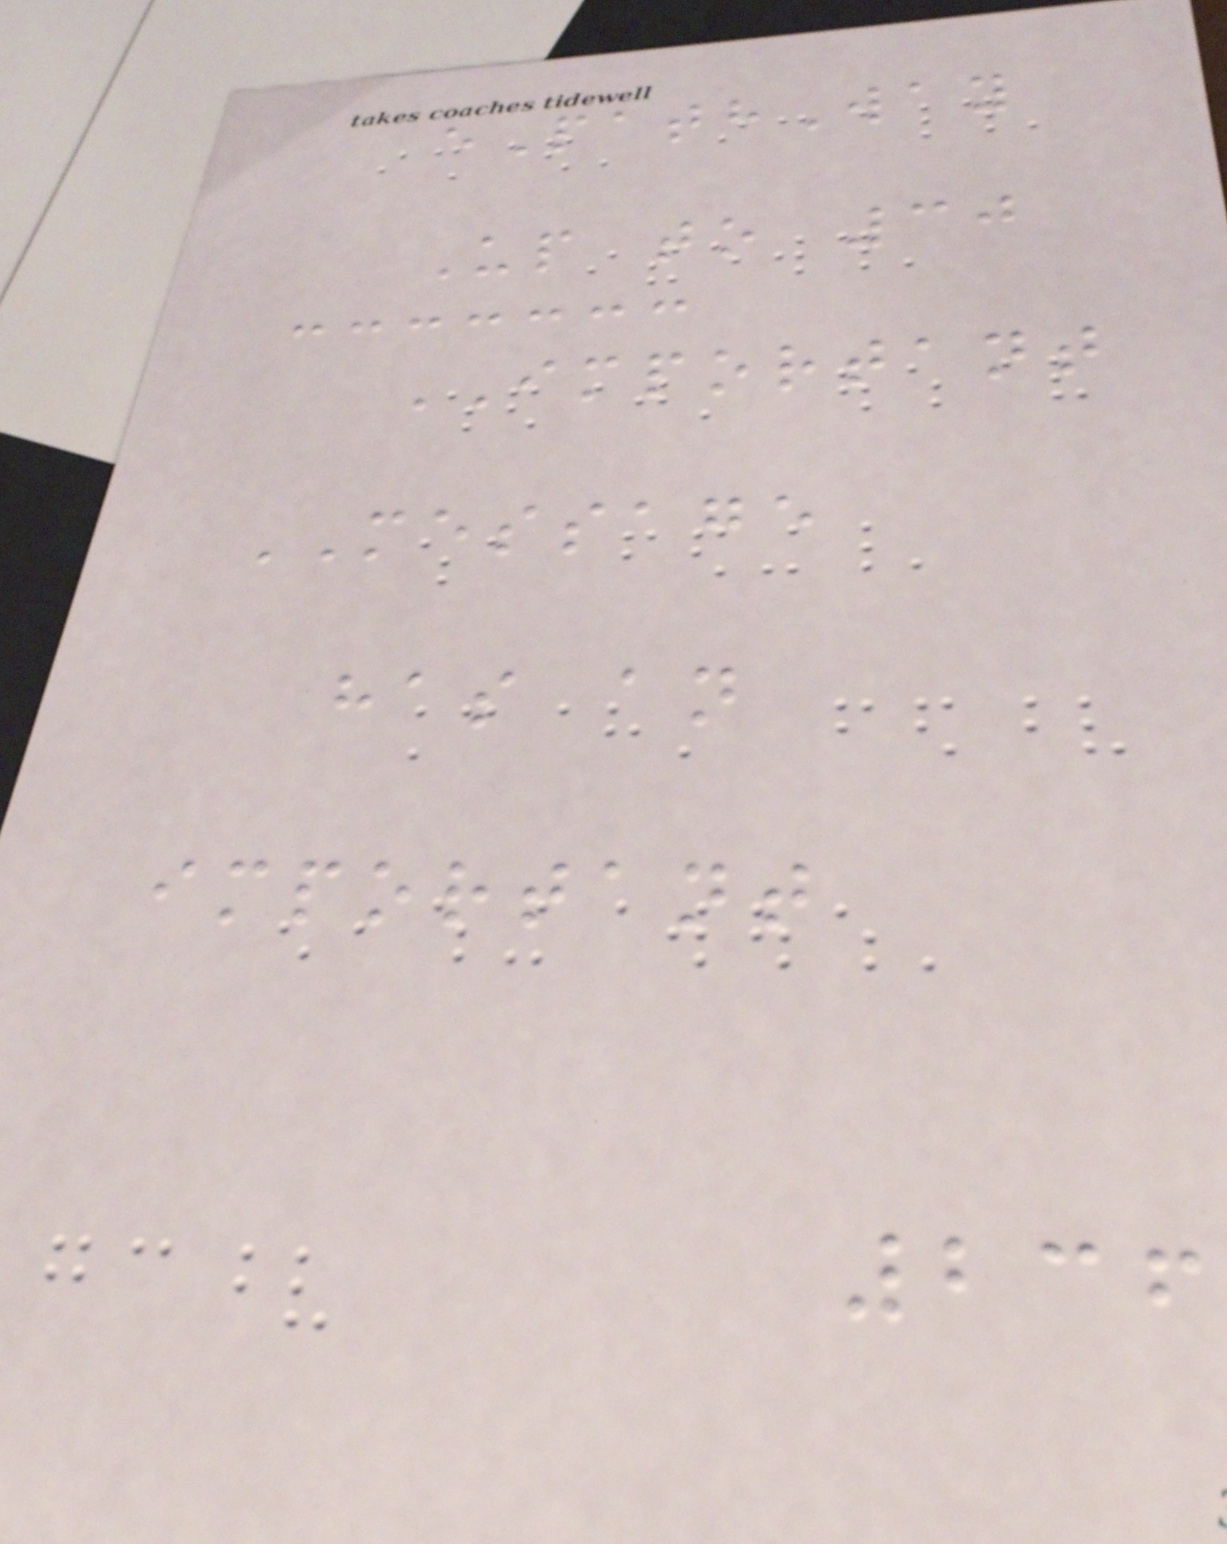ePathWay
Up to 30
IMPORTANT
MESSAGE
has an
important
236
